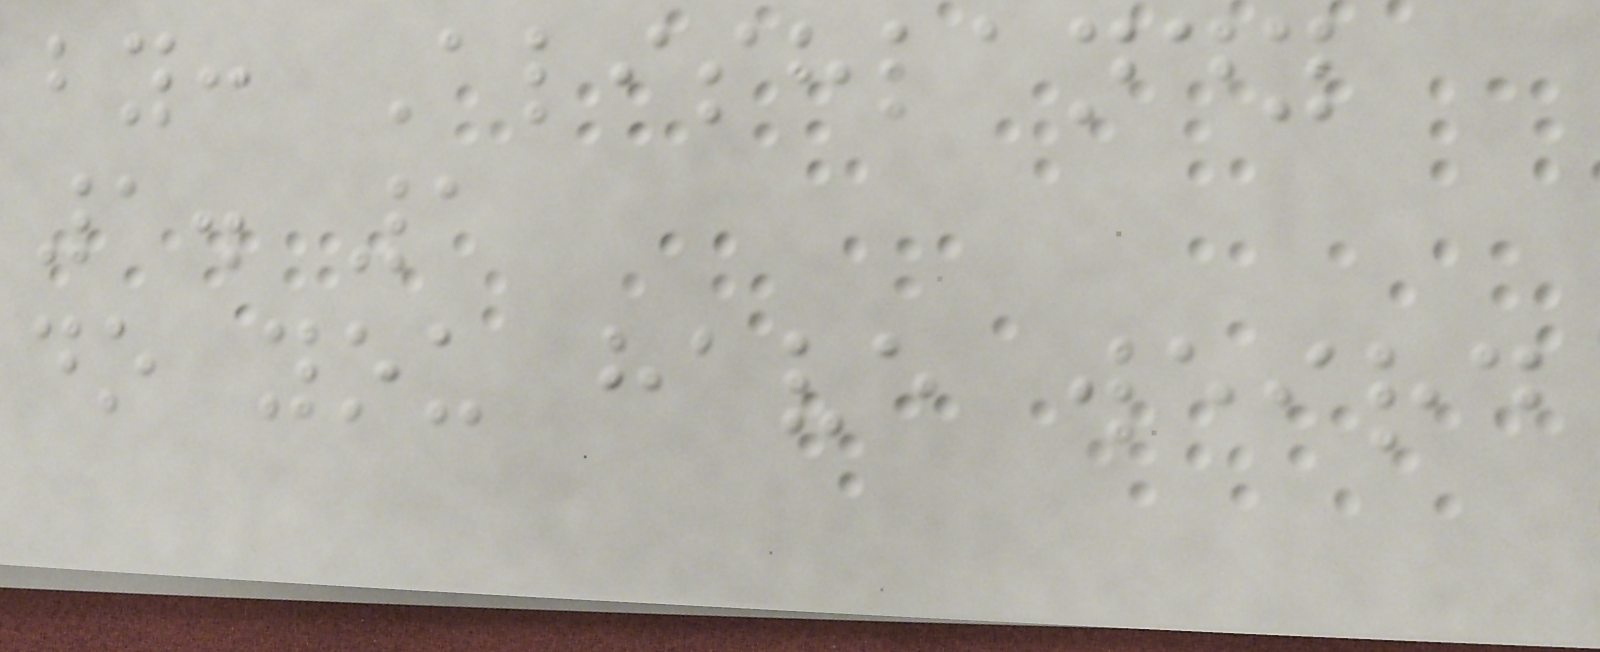by: Alishlandy
1. 1
do you have weird
